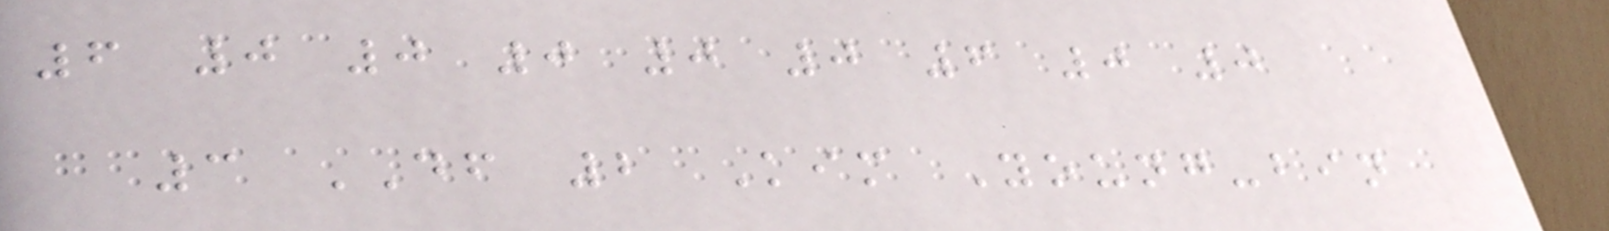6 0 0 0 0 0 6 0 0
3 DF 2 Kim Young-bin
